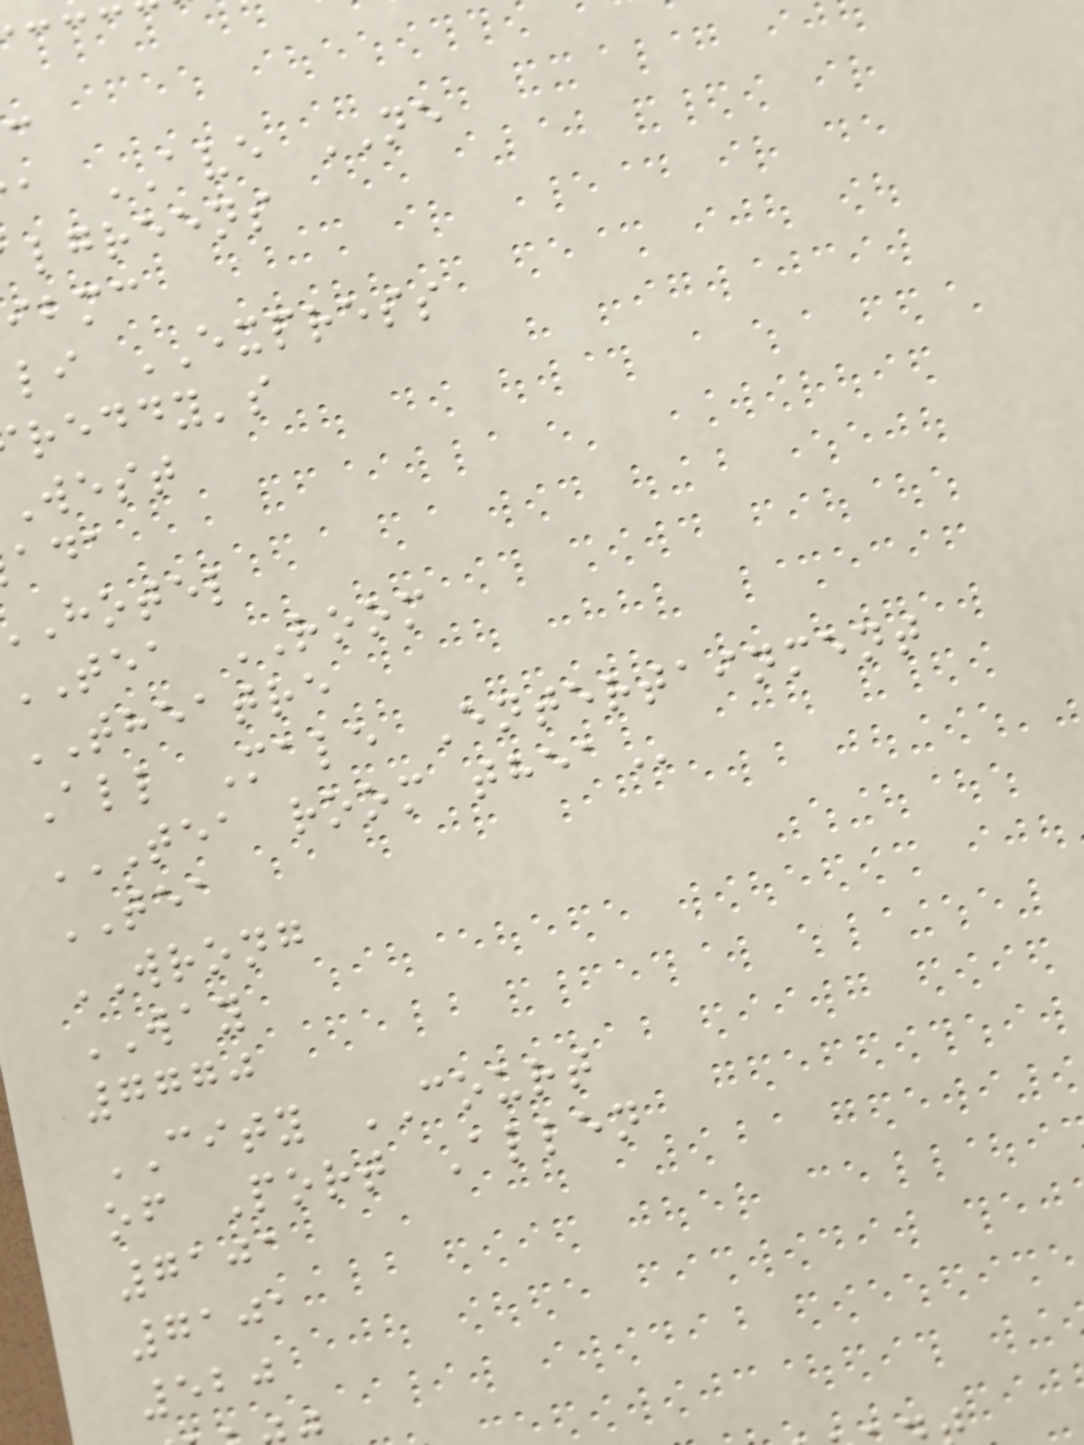a AVE NE
lgreens
ibmc
li EXPRESS
reddy's
west
hotel
TEA ROOM
THEATRE
All Male Entertainment
TEA ROOM THEA
TEA
WRONG
WAY
7770
CITY COURT
of Port Allen
7101
7101
520
